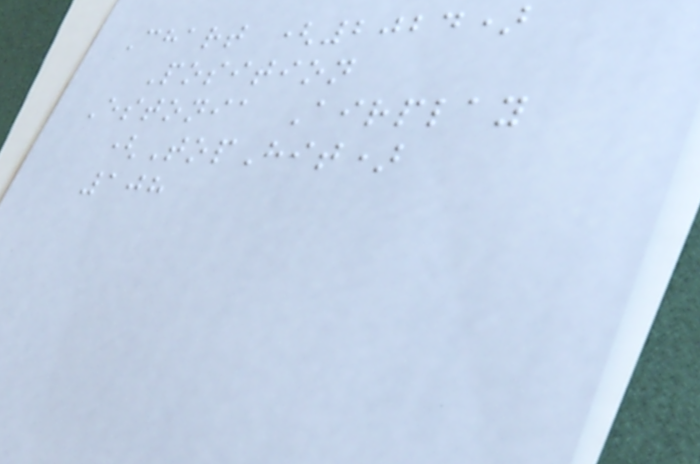Chart (2024)
Position
Estonia Airplay
(TopHit)
108
